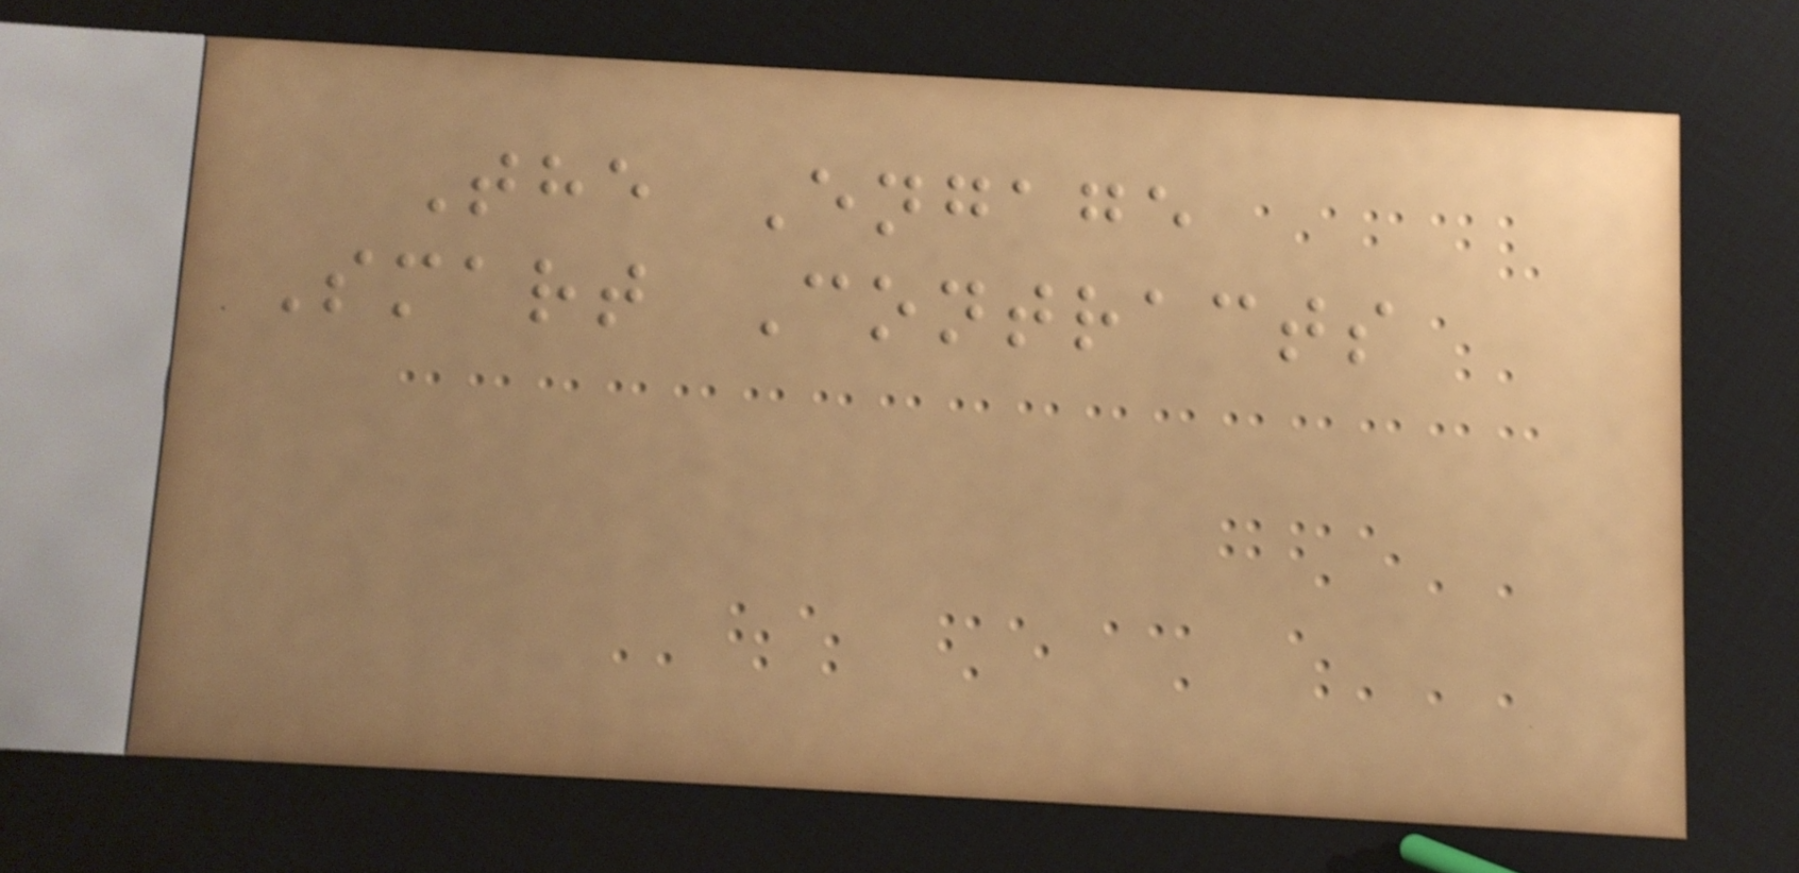The Engage
Smart Contracts
